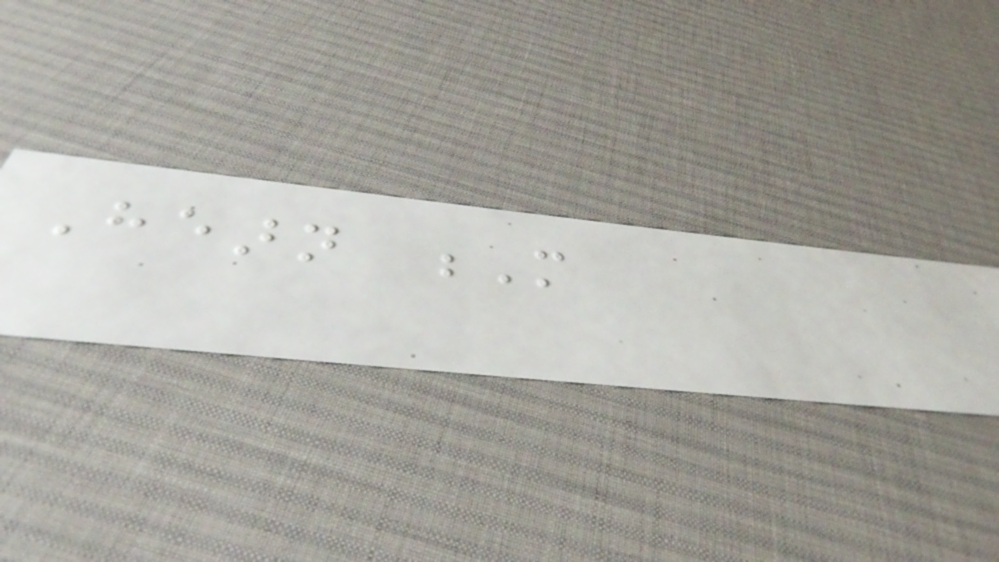Hearn M
